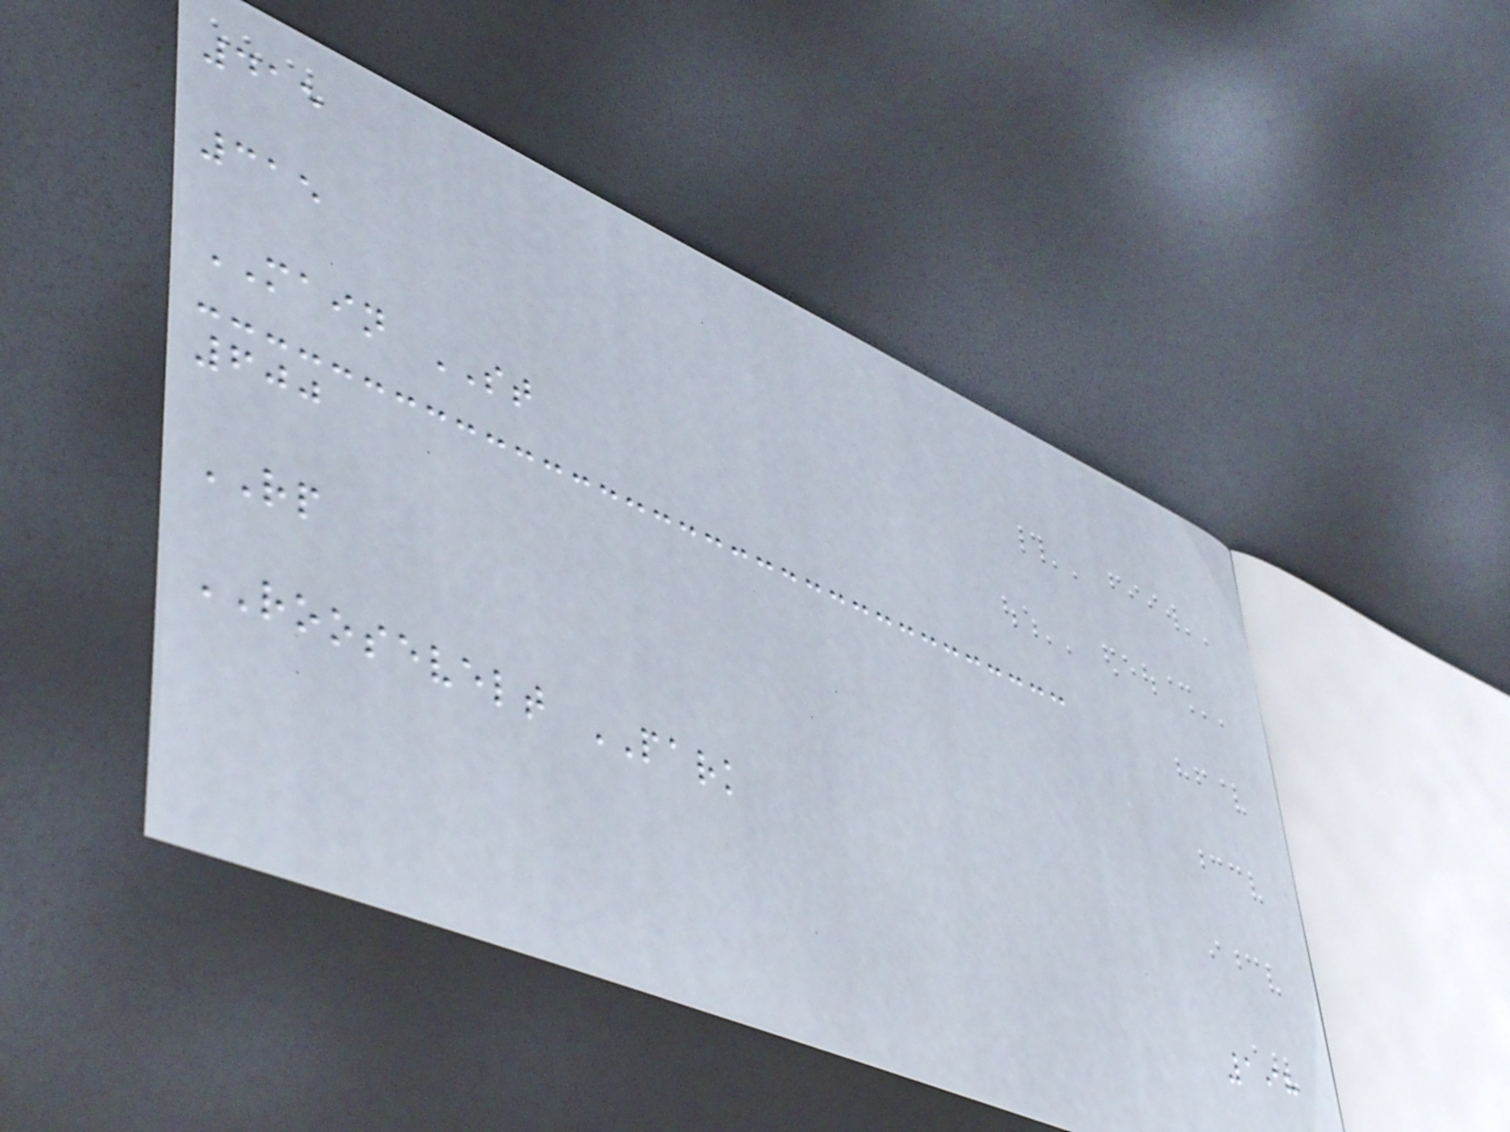415
315
MAIN ST
600
RP
ROOSEVELT PARK
198
